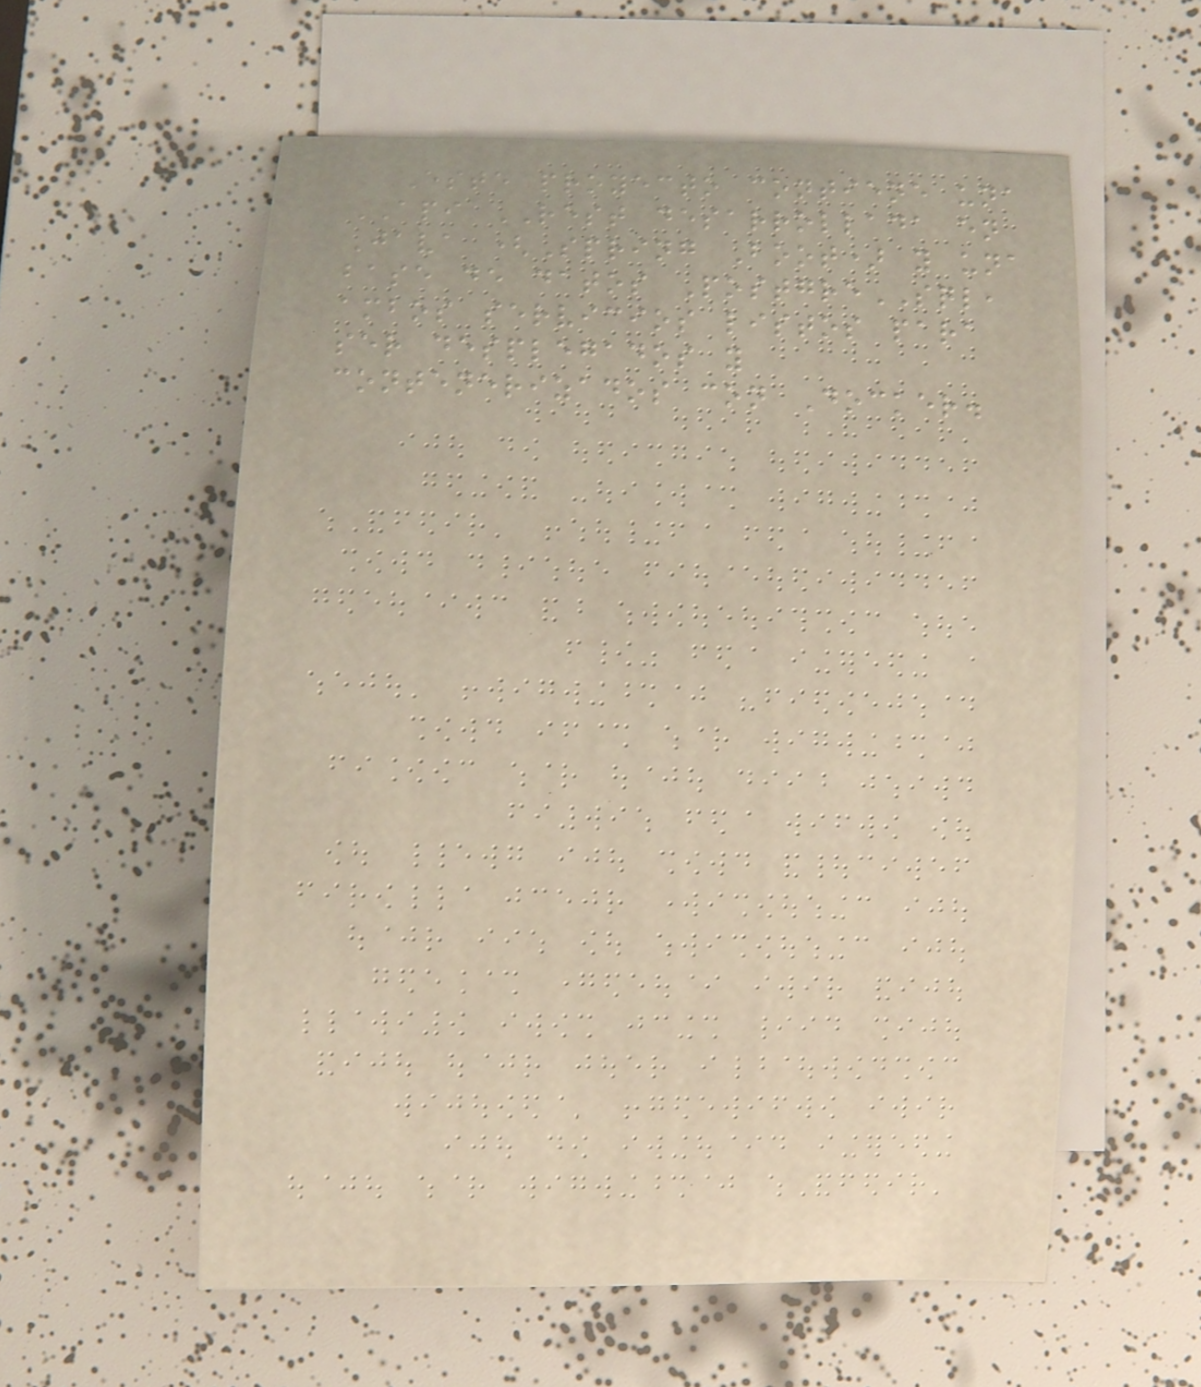Este proyecto contiene una
API REST desarrollada en
Java (Spring Boot) y una
base de datos PostgreSQL,
ambos servicios listos para
ser desplegados y
contenerizados con Docker.
